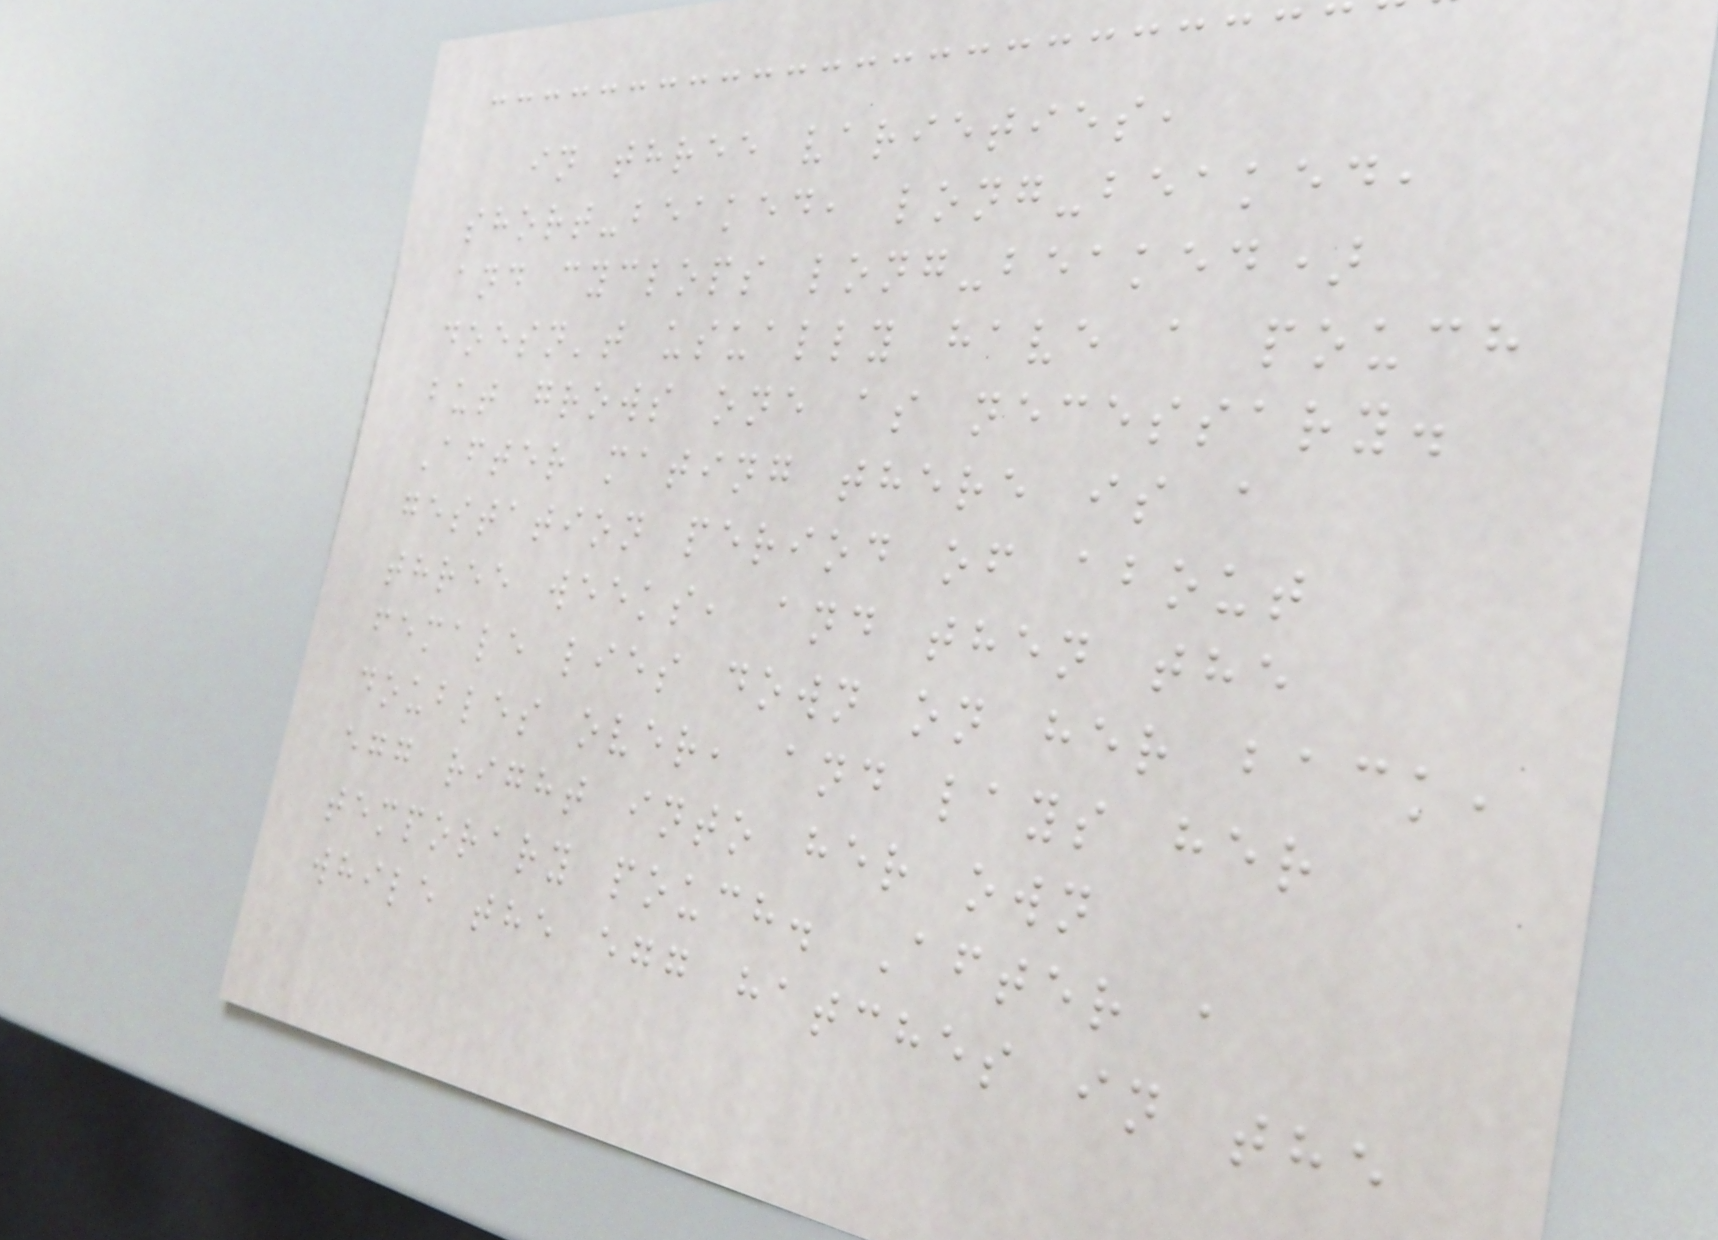in three varieties,
short-beaked, long-beaked,
and cyclops long-beaked)
doesn't usually have a pouch
but grows one as necessary.
After mating there is a
gestation period of about
three weeks, and then the
female lies down on her back,
doubles over, and lays her
egg right into her own
temporary pouch. After a
while the egg hatches in the
